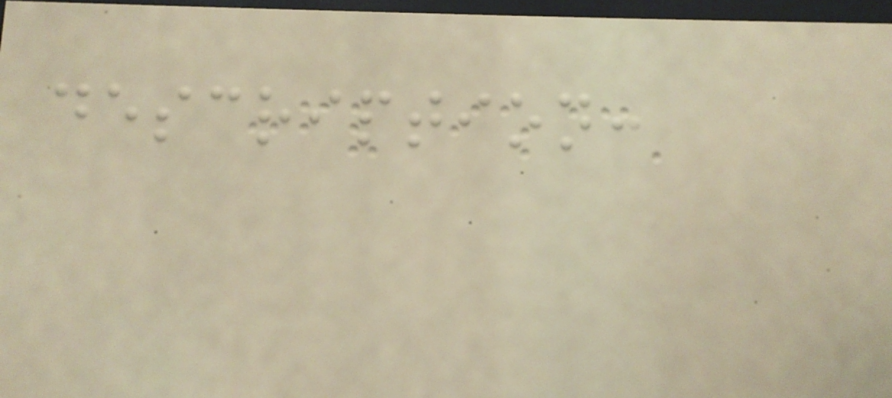description:
